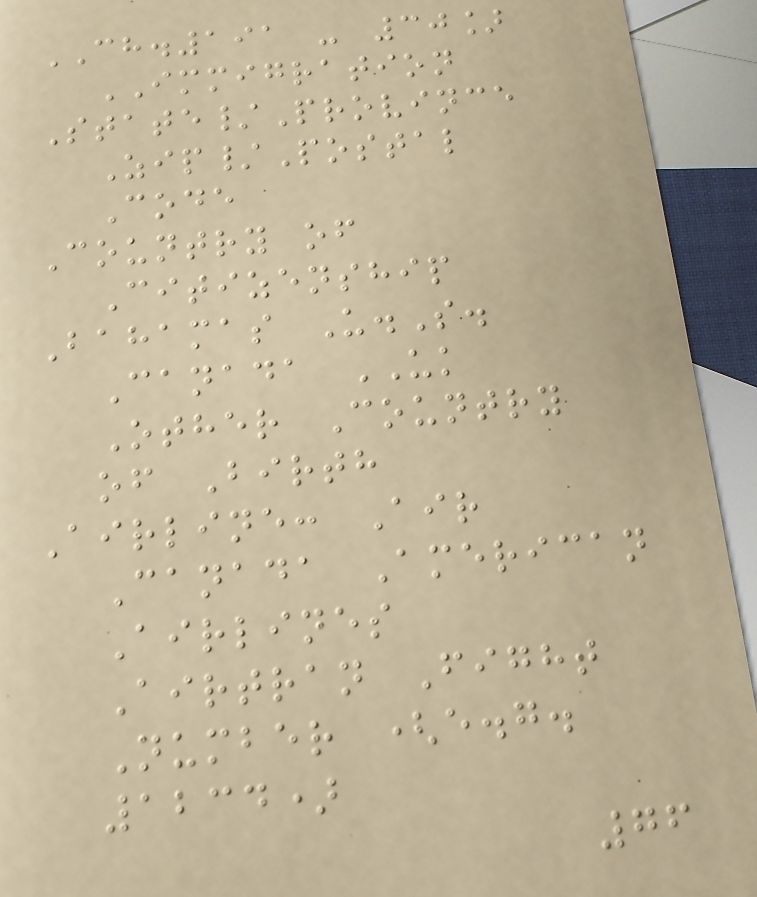CH.191 - 30]
IMMIGRATION
State/Province
Zip/Postal
Code
Country of
Citizenship
Bahamas U.S.
Canada UK
Other Country
of Birth
Airline: Air
Canada American
Airlines
Airtran Fight
Number (e.g.
1234)
76
